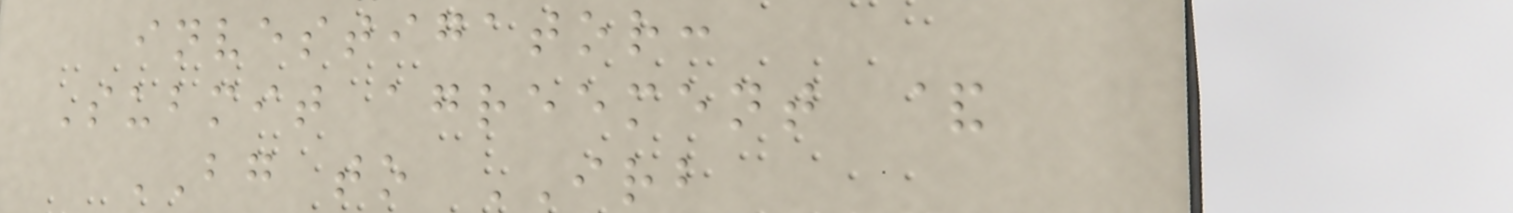investigator:
Submit agreement &
BG to IRB
